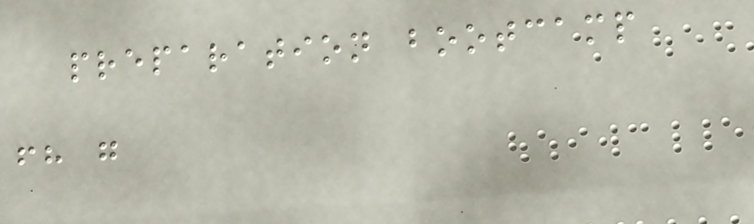preparation bootcamp
fh g
